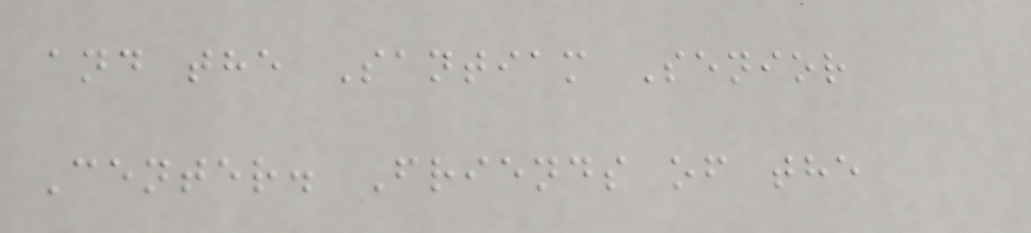and the Santiam Senior
Center. Friends of the
